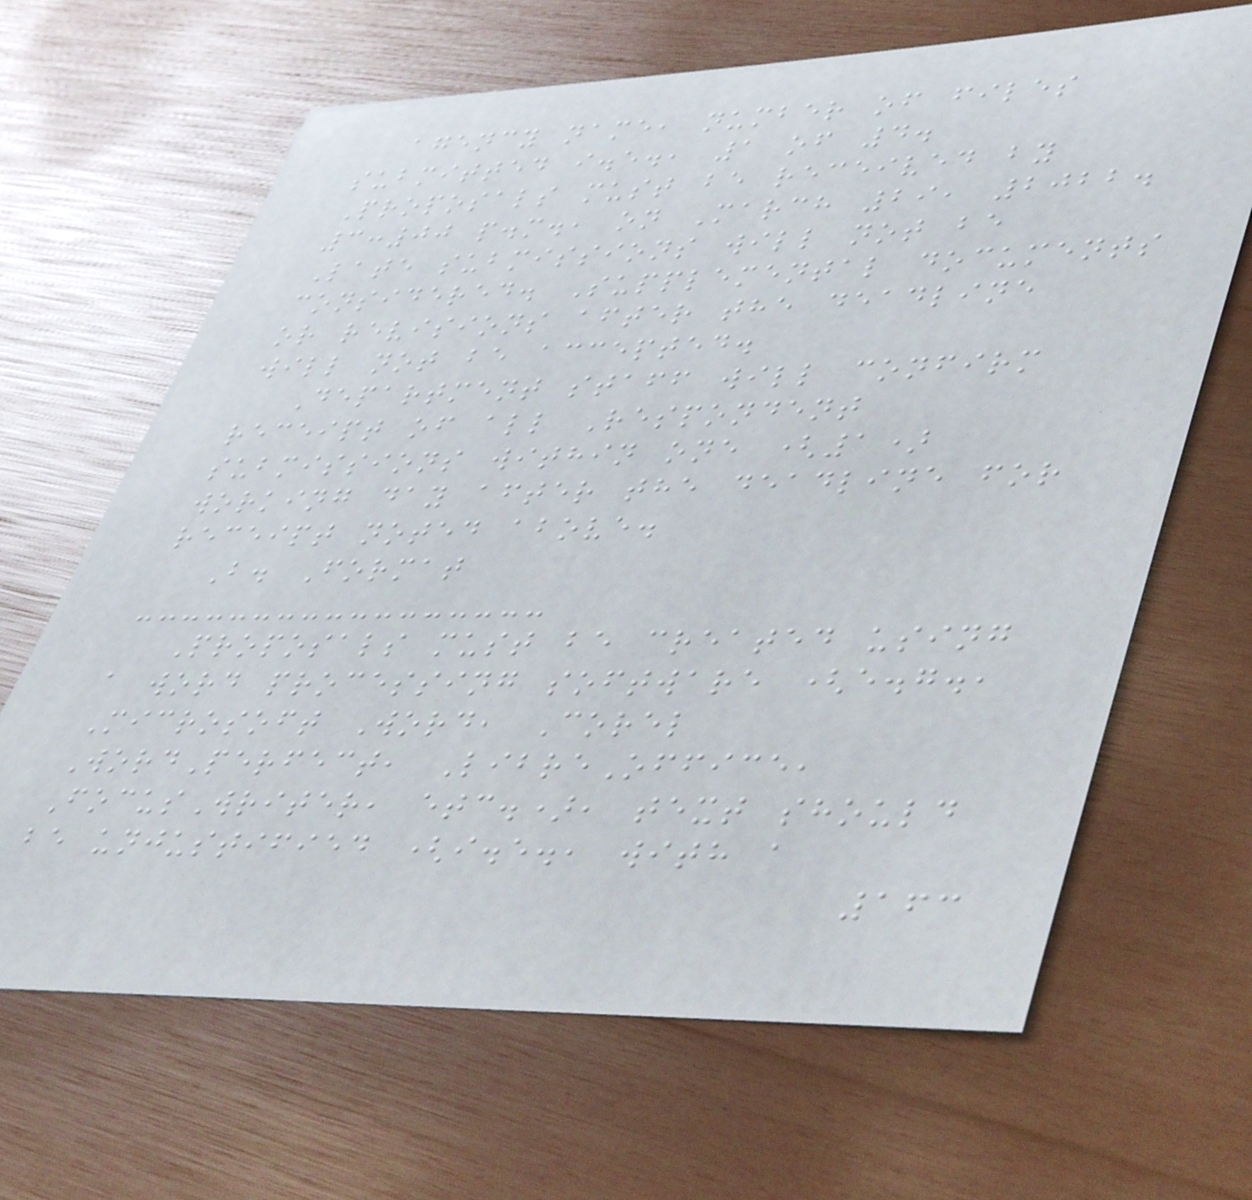agency name, number of files
submitted i.e., 1 of 4.
Proposals must be received by
3:00 p.m., on March 29, 2022.
Late submissions will not be
considered. Supplemental documents
or revisions after the deadline
will not be accepted.
Department staff will confirm
receipt of all Respondent
submissions within one (1)
working day after the deadline for
receipt noted above.
B. Format
Proposals must be created using
a word processing software (e.g.,
Microsoft Word, Corel
WordPerfect, LibreOffice,
FocusWriter, etc.), text should
be unjustified (i.e., with a
163
